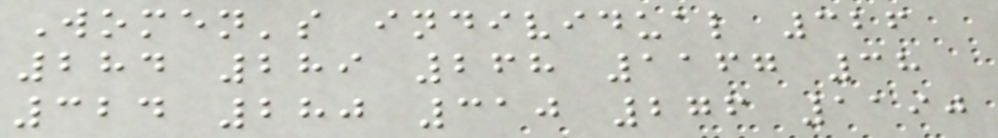Women's individual 326
284 289 268 1167 38
324 280 310 276 1190
